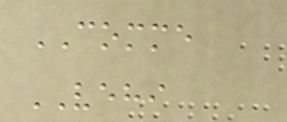COMME
VEHI
